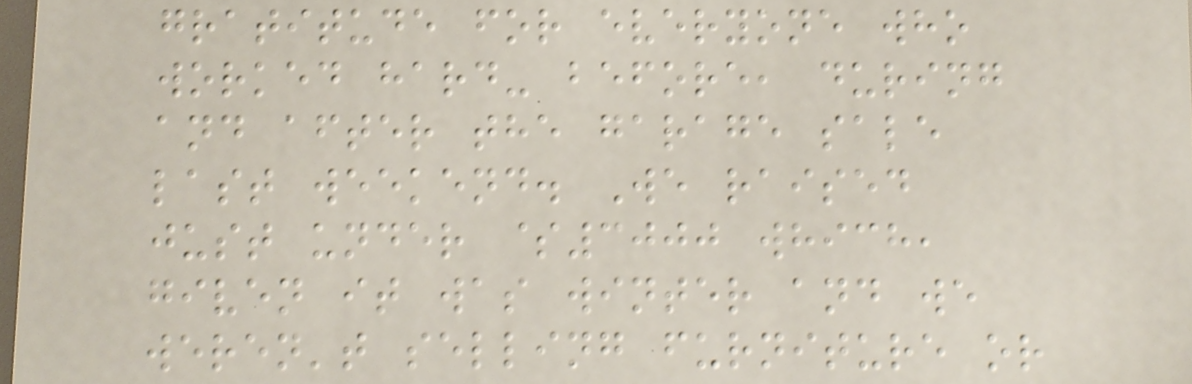gratitude for everyone who
worked hard- before, during
and after the garage sale
last weekend. We raised
just under $3000 which,
given it was winter and we
weren't selling furniture or
